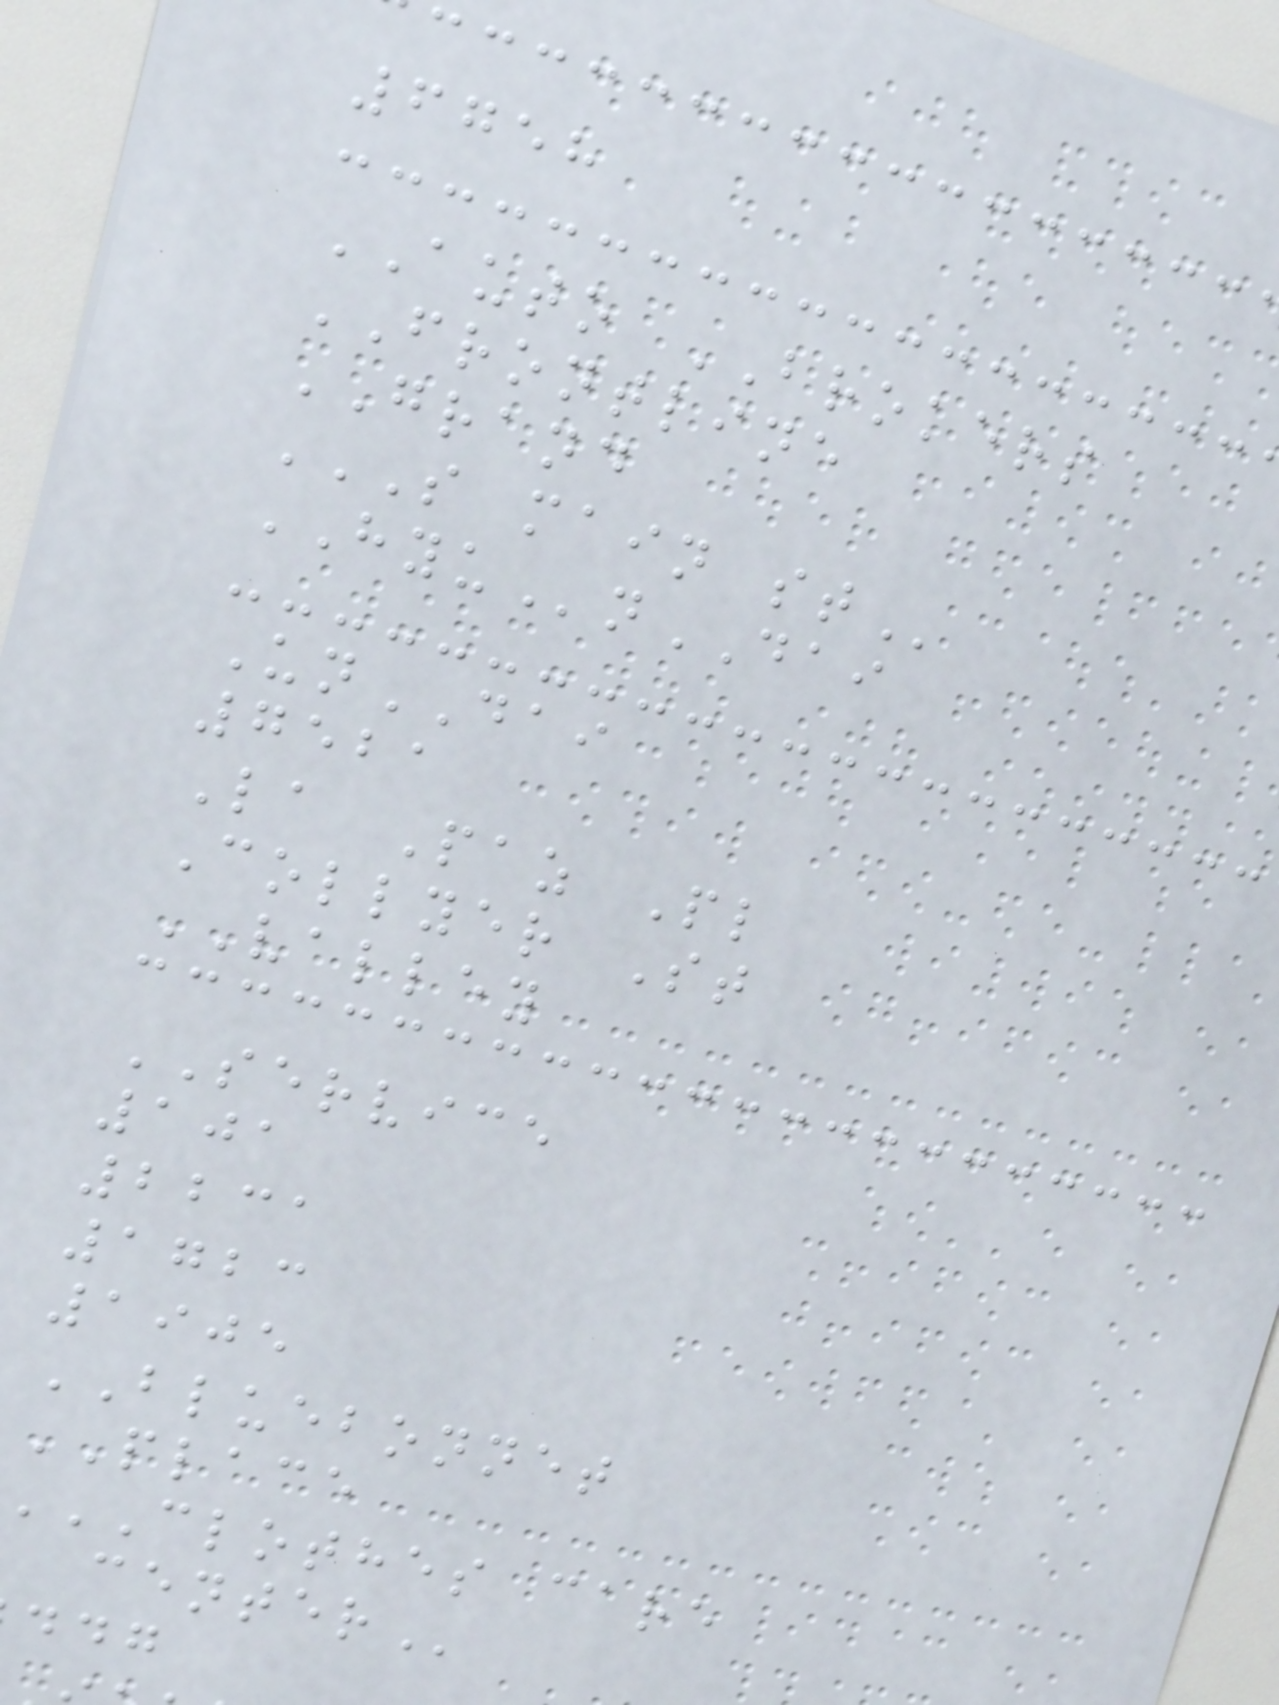6758
AUTO BROKERS
FRONTLINE
GRAND
S MAIN ST
HYUnDAI
UnDAI
7521
La Paz Pl
Collyer St
VALLEY
SERVICE
101
2231
1723
1905
BLUEBONNET
PLACE
CLOTHES care
